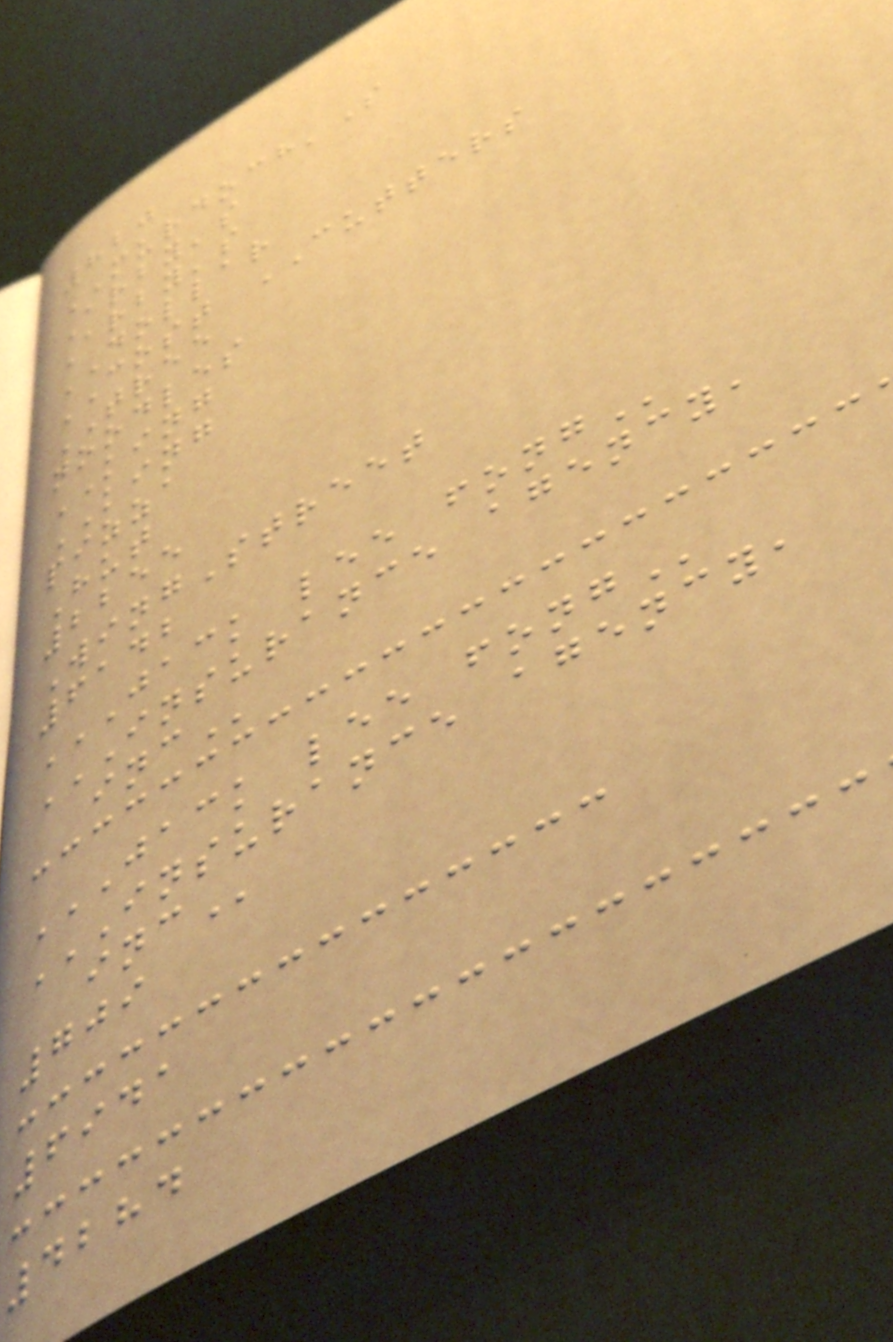820
MURDOCH'S
Arby's
Arby's
DOLLAR
COST CUTTERS
TREE
noodles
KING
KING
pizza
Hut
2255
WingStreet
6142
JACK LEE FONG
INSURANCE AGENCY,
INC
JACK LEE FONG
INSURANCE AGENCY,
INC
709
6941
4284
